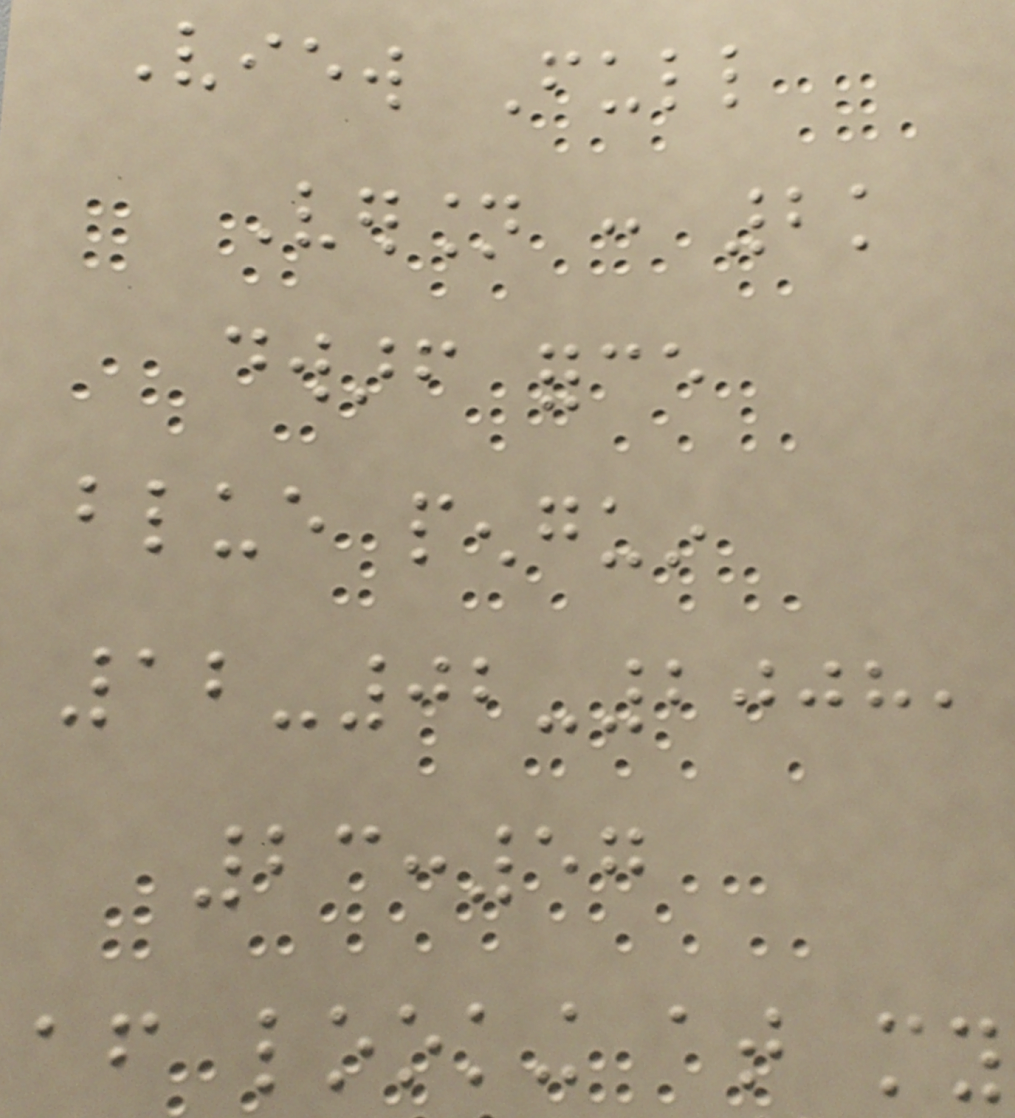View Full
Version : 2k
dwarf force
blue penguin
12-02-2008,
23:57
after looking at my
